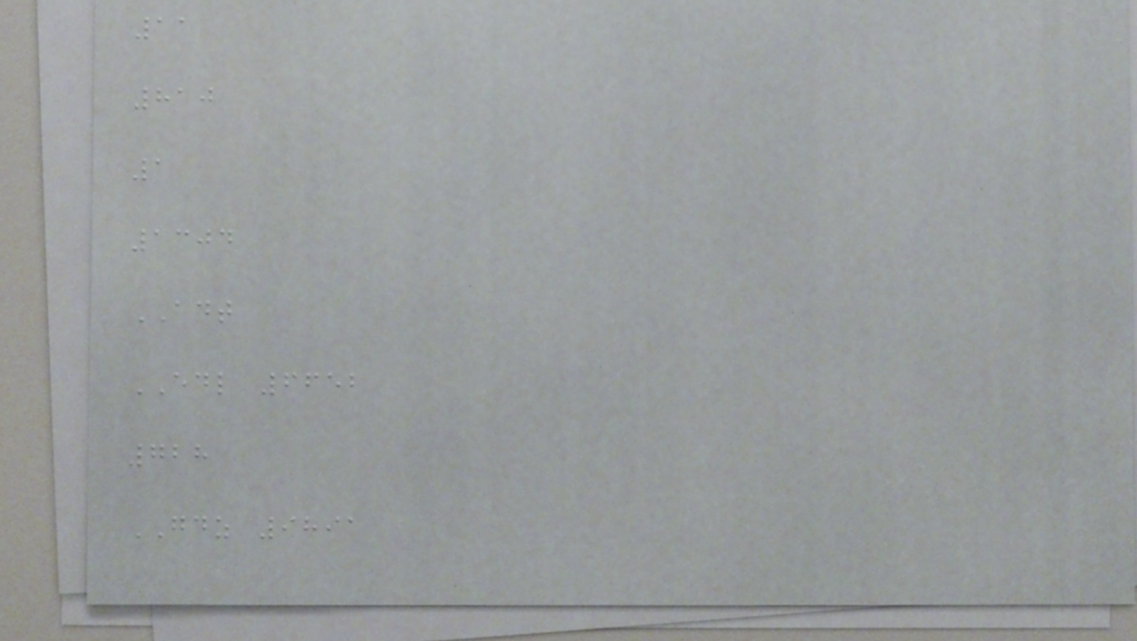11
810
1
1304
ADT
EDL 6652
728
GDZ 9891
